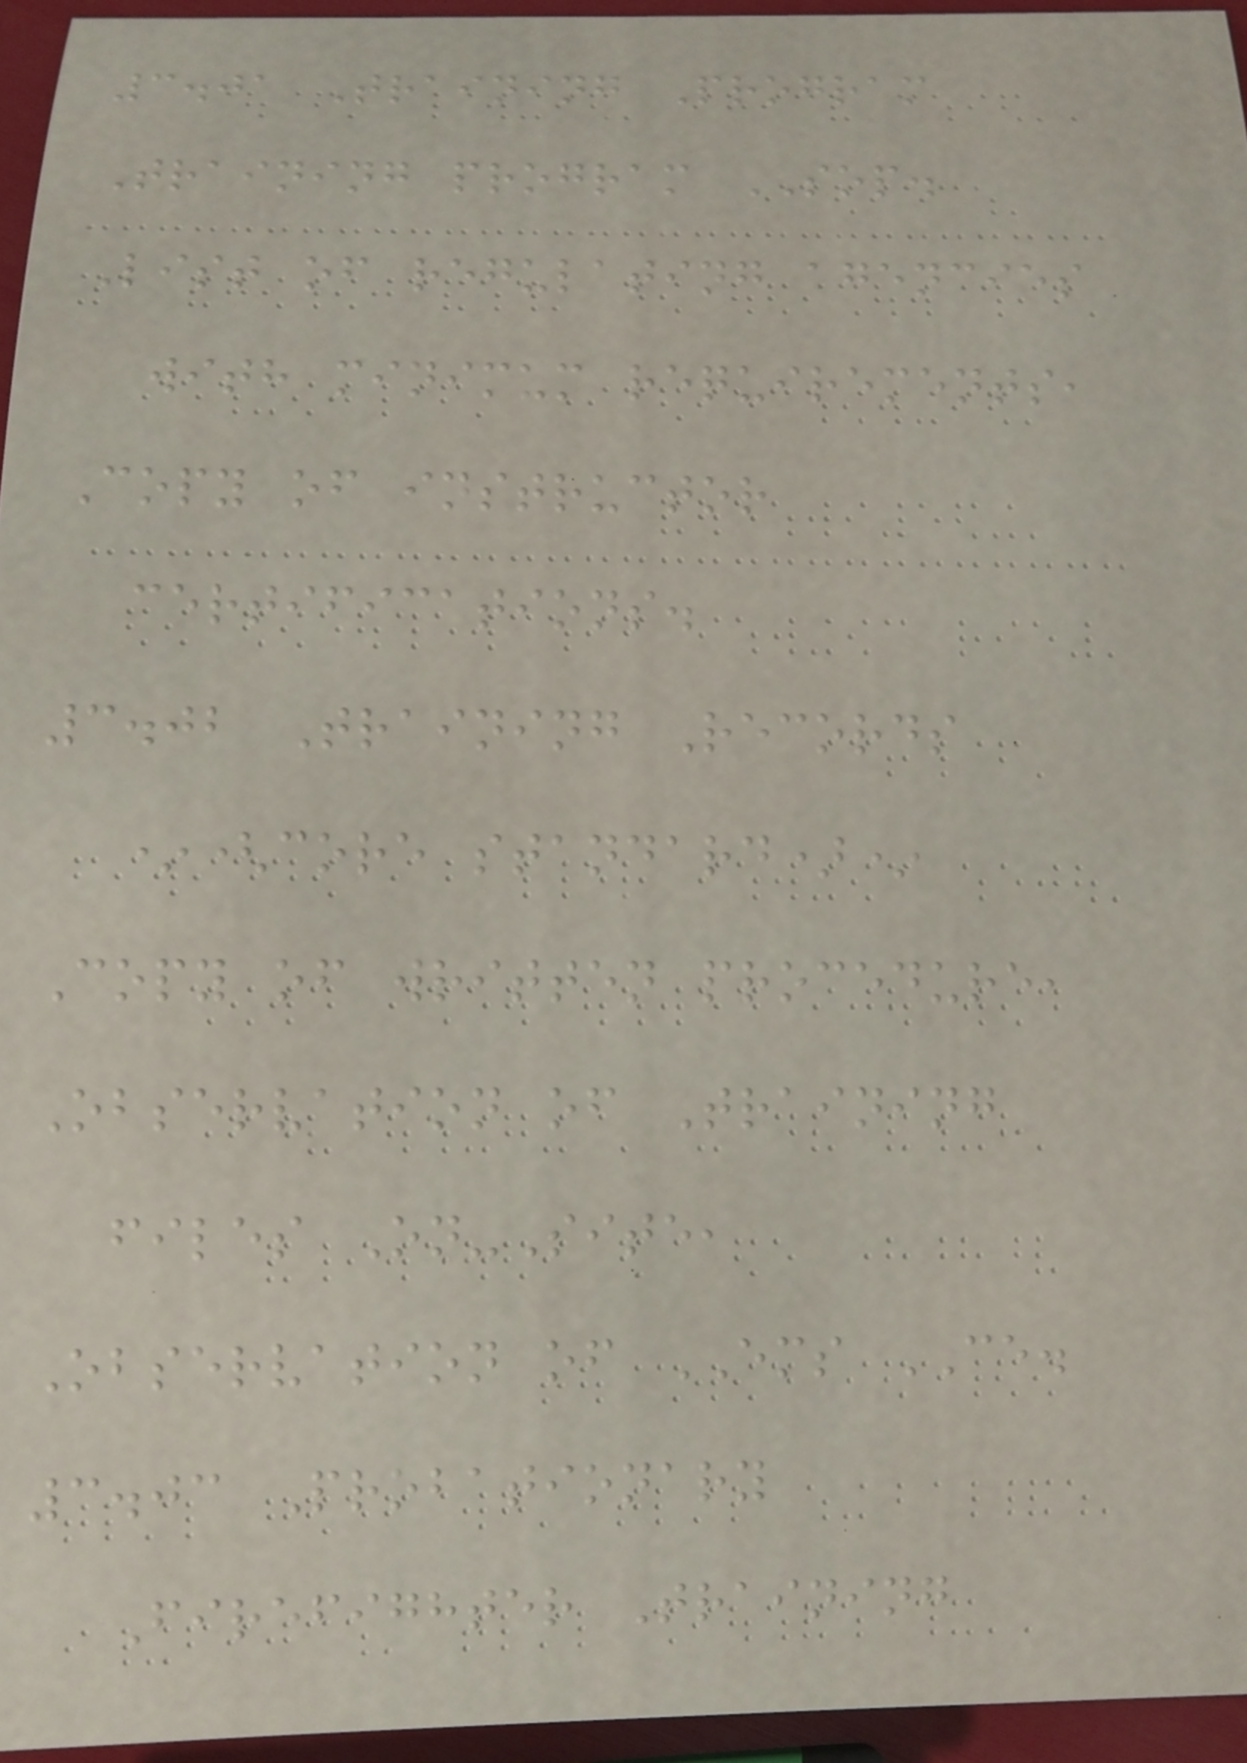3.01 Training Program
Training program SOP.
List of regulating agencies
with minimum requirements,
Copy of instructor
certifications.
3.02 Training Records
*(core standard)*
Copy of written procedure,
Observation of Training
files On-Site,
Observation of EMS CE.
3.03 Probationary
Firefighter Training
